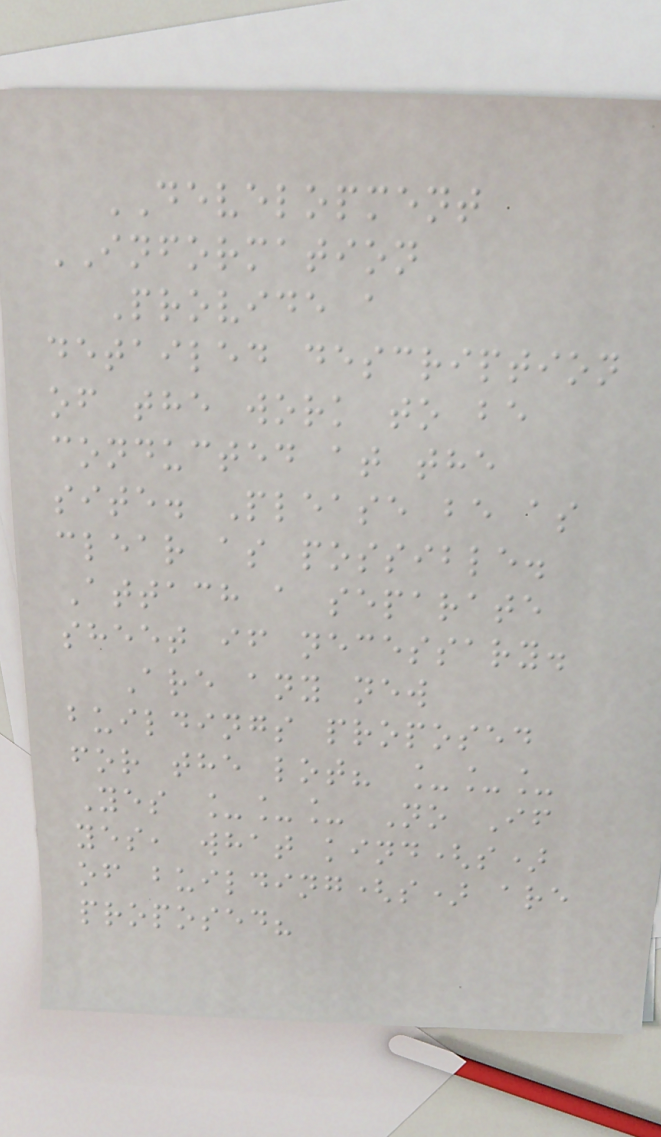DEVELOPMENT
INFORMATION
Provide a
detailed description
of the work to be
conducted at the
site. Please be as
clear as possible.
Attach a separate
sheet if necessary.
Are any new
buildings proposed
for the lot? ___
Yes ___ No If
yes, what kind(s)
of building(s) are
proposed?
